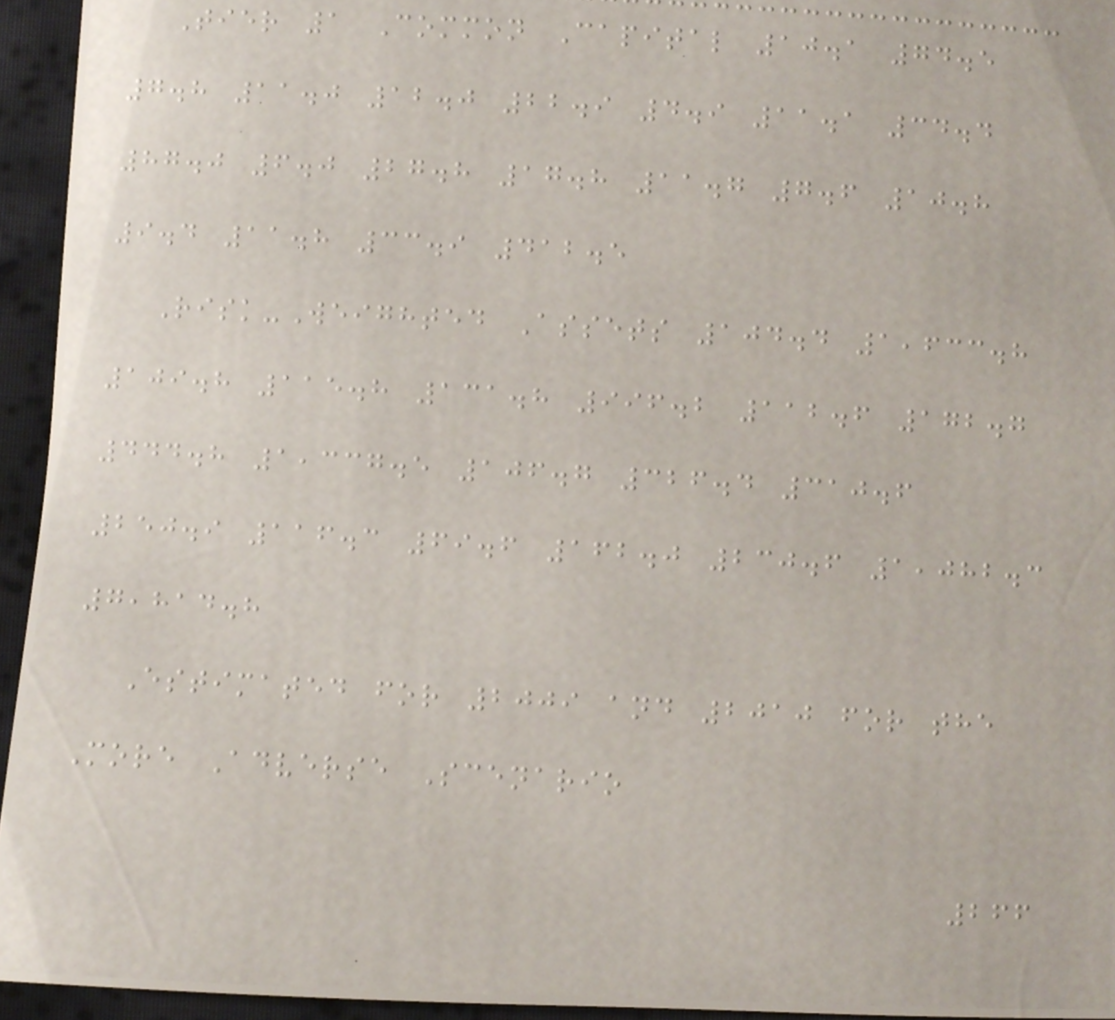Tier 1 Common Capital 10.1 74.5
7.8 11.0 12.0 22.9 4.9 11.1 34.4
87.0 6.0 27.8 17.8 11.7 7.6 10.8
9.4 11.8 33.9 412.5
Risk-Weighted Assets 104.4 1,633.8
109.8 115.8 131.8 996.2 112.6 172.7
444.8 1,337.5 106.7 326.4 310.6
250.9 116.3 69.6 162.0 230.6 1,082.3
7,814.8
Estimated for 2009 and 2010 for the
More Adverse Scenario
266
